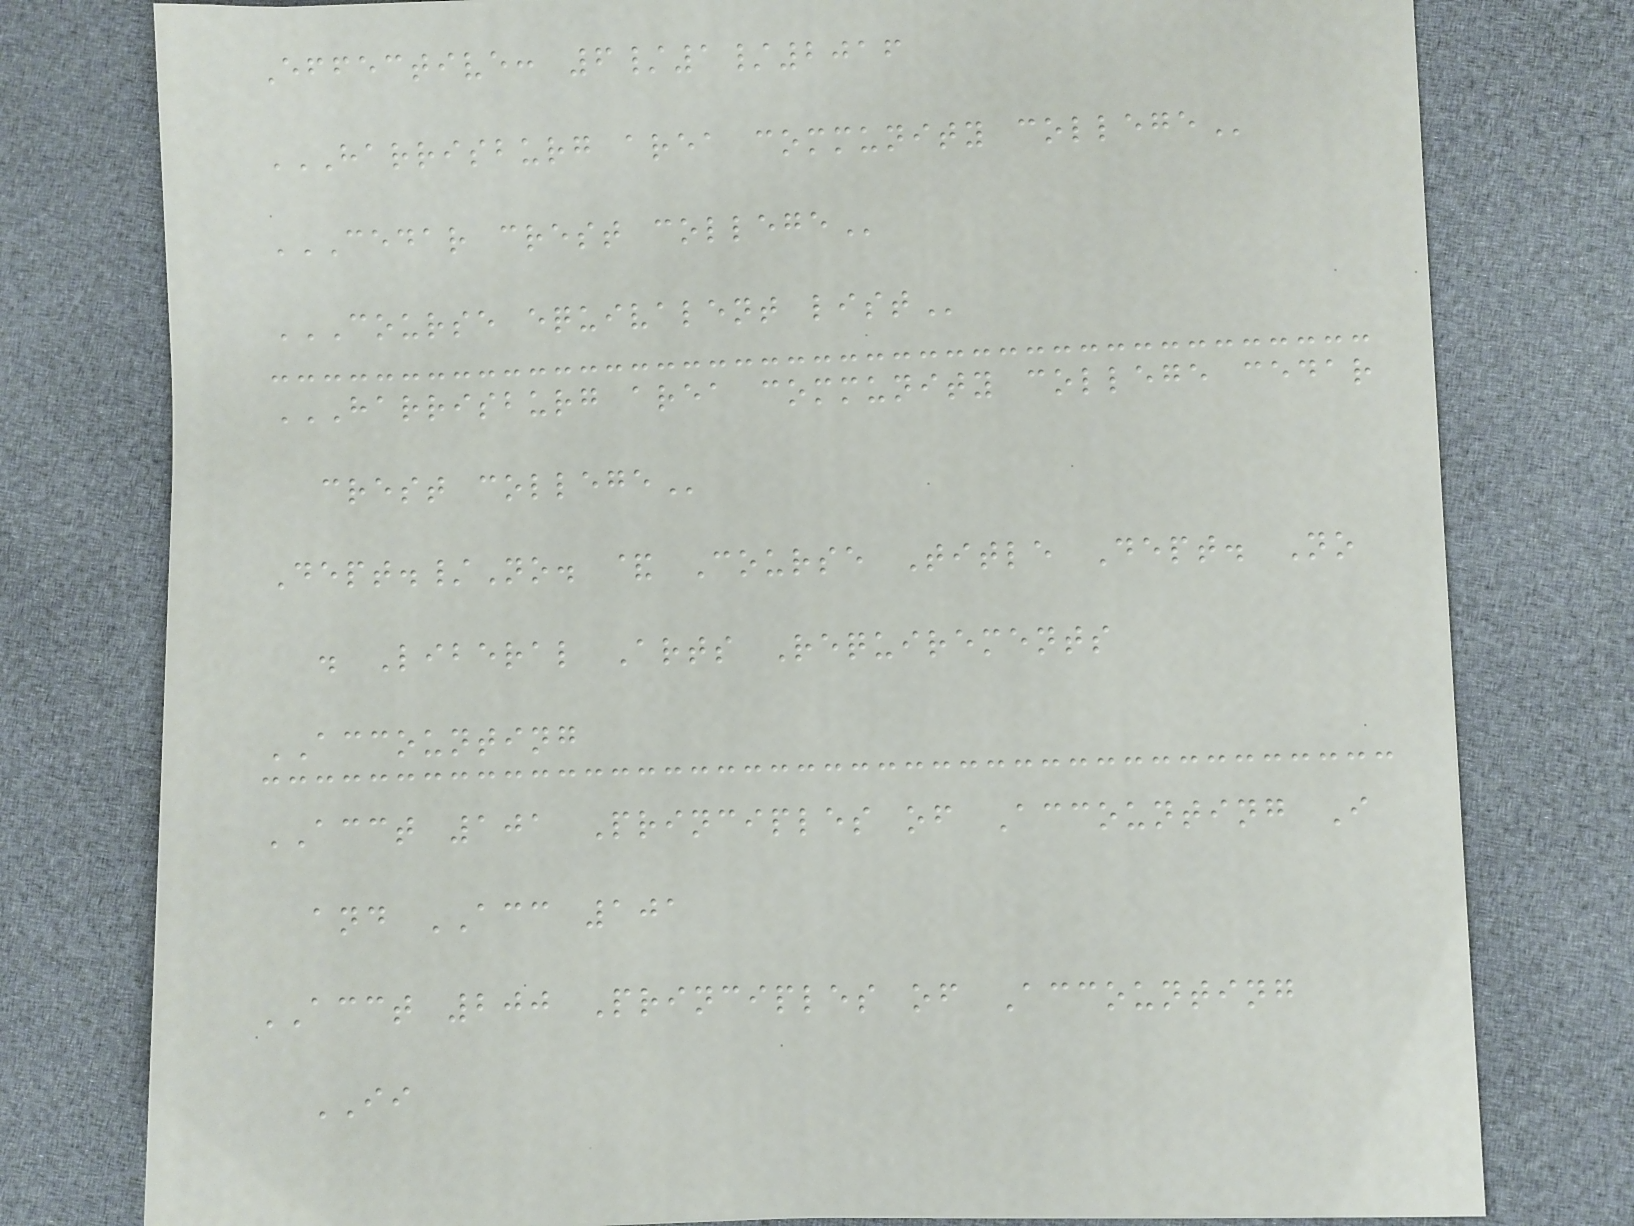Effective: 6/1/2016
HARRISBURG AREA COMMUNITY COLLEGE
CEDAR CREST COLLEGE
COURSE EQUIVALENT LIST
HARRISBURG AREA COMMUNITY COLLEGE CEDAR
CREST COLLEGE
Dept./No. & Course Title Dept. No
. Liberal Arts Requirements
ACCOUNTING
ACCT 101 Principles of Accounting I
and ACC 101
ACCT 200 Principles of Accounting
II
